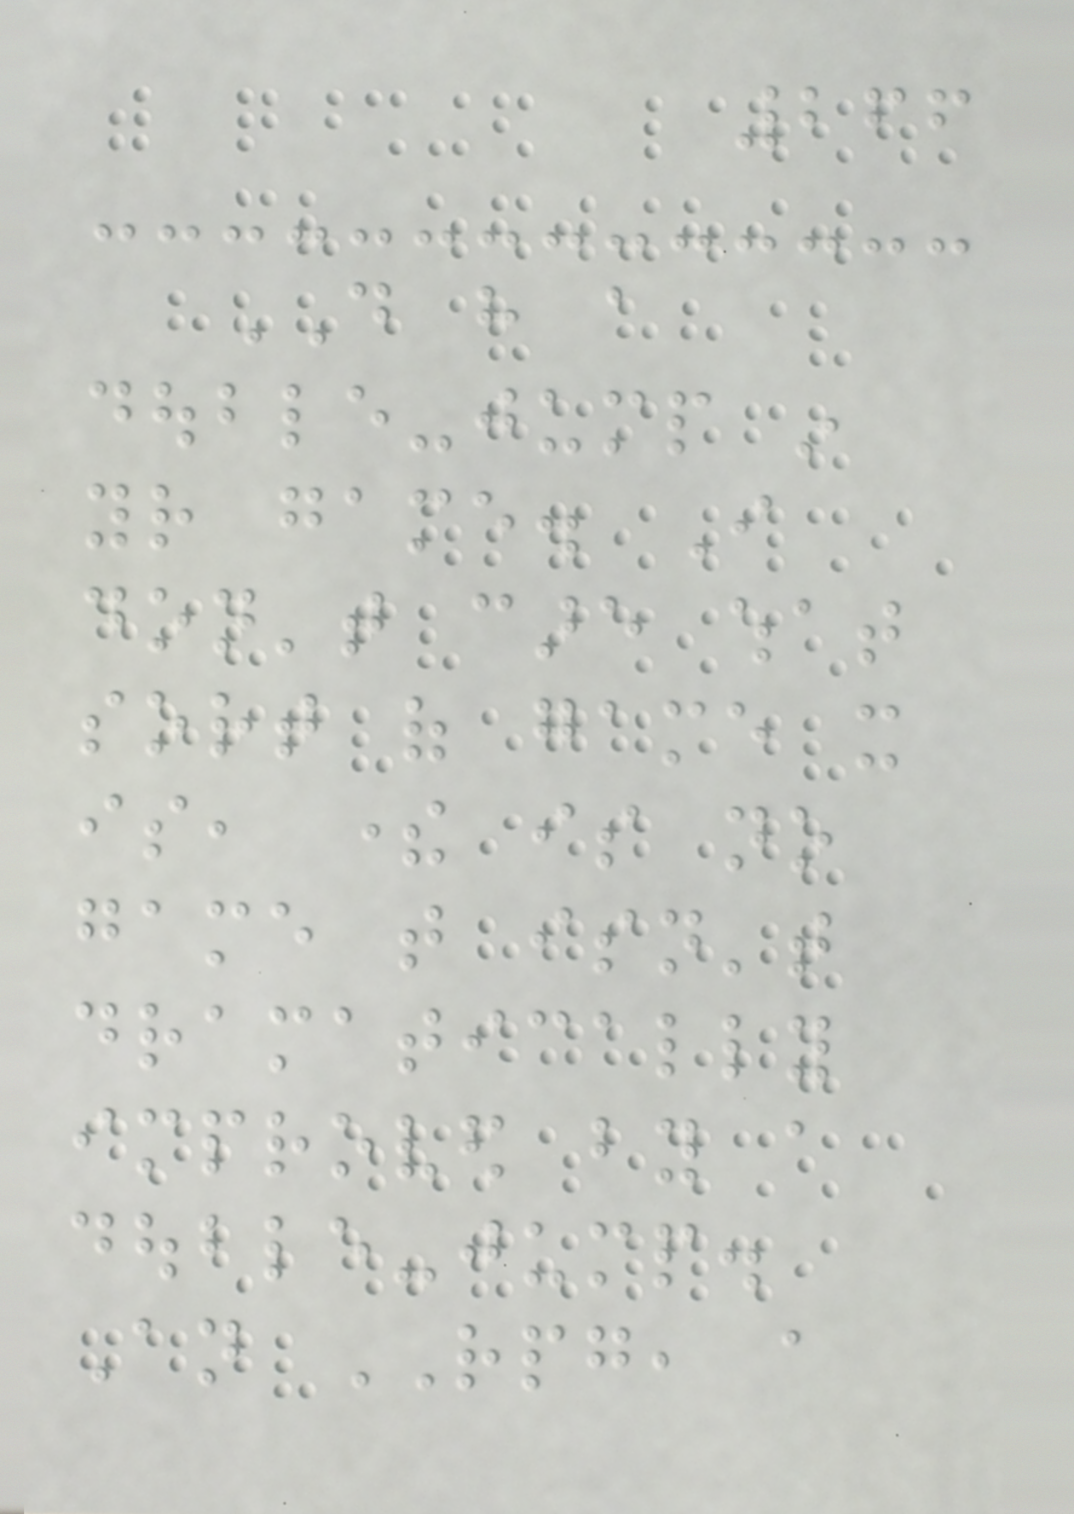266
DO have a
double-jump in
your game. I
don't care what
sort of game it
is, there is no
game that isn't
dramatically
improved by a
double-jump.
An RPG, a
